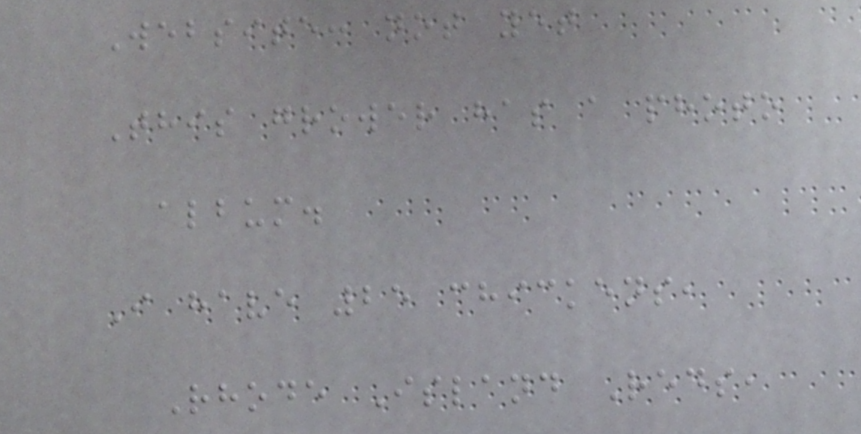Website: not yet
This grower has a photo
album.
I have 25 chickens,
Rhode Island Reds,
